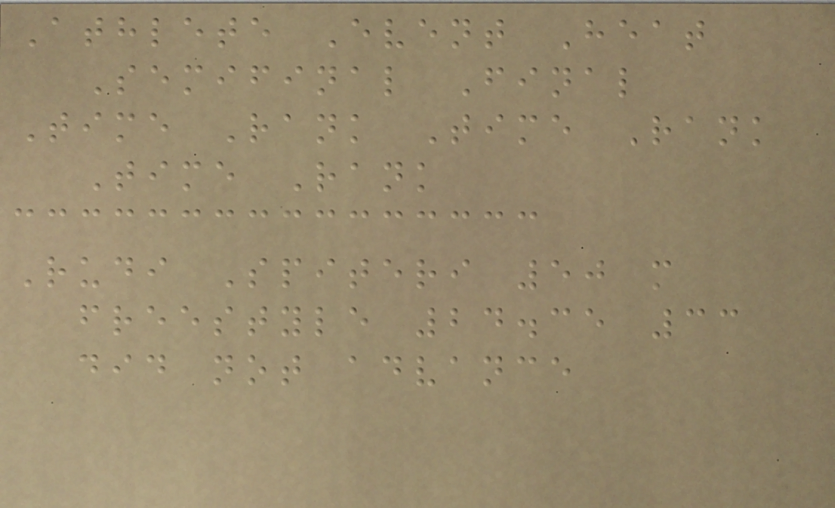Athlete Event Heat
Semifinal Final
Time Rank Time Rank
Time Rank
Rudi Spiteri 50 m
freestyle 24.35 33
did not advance
